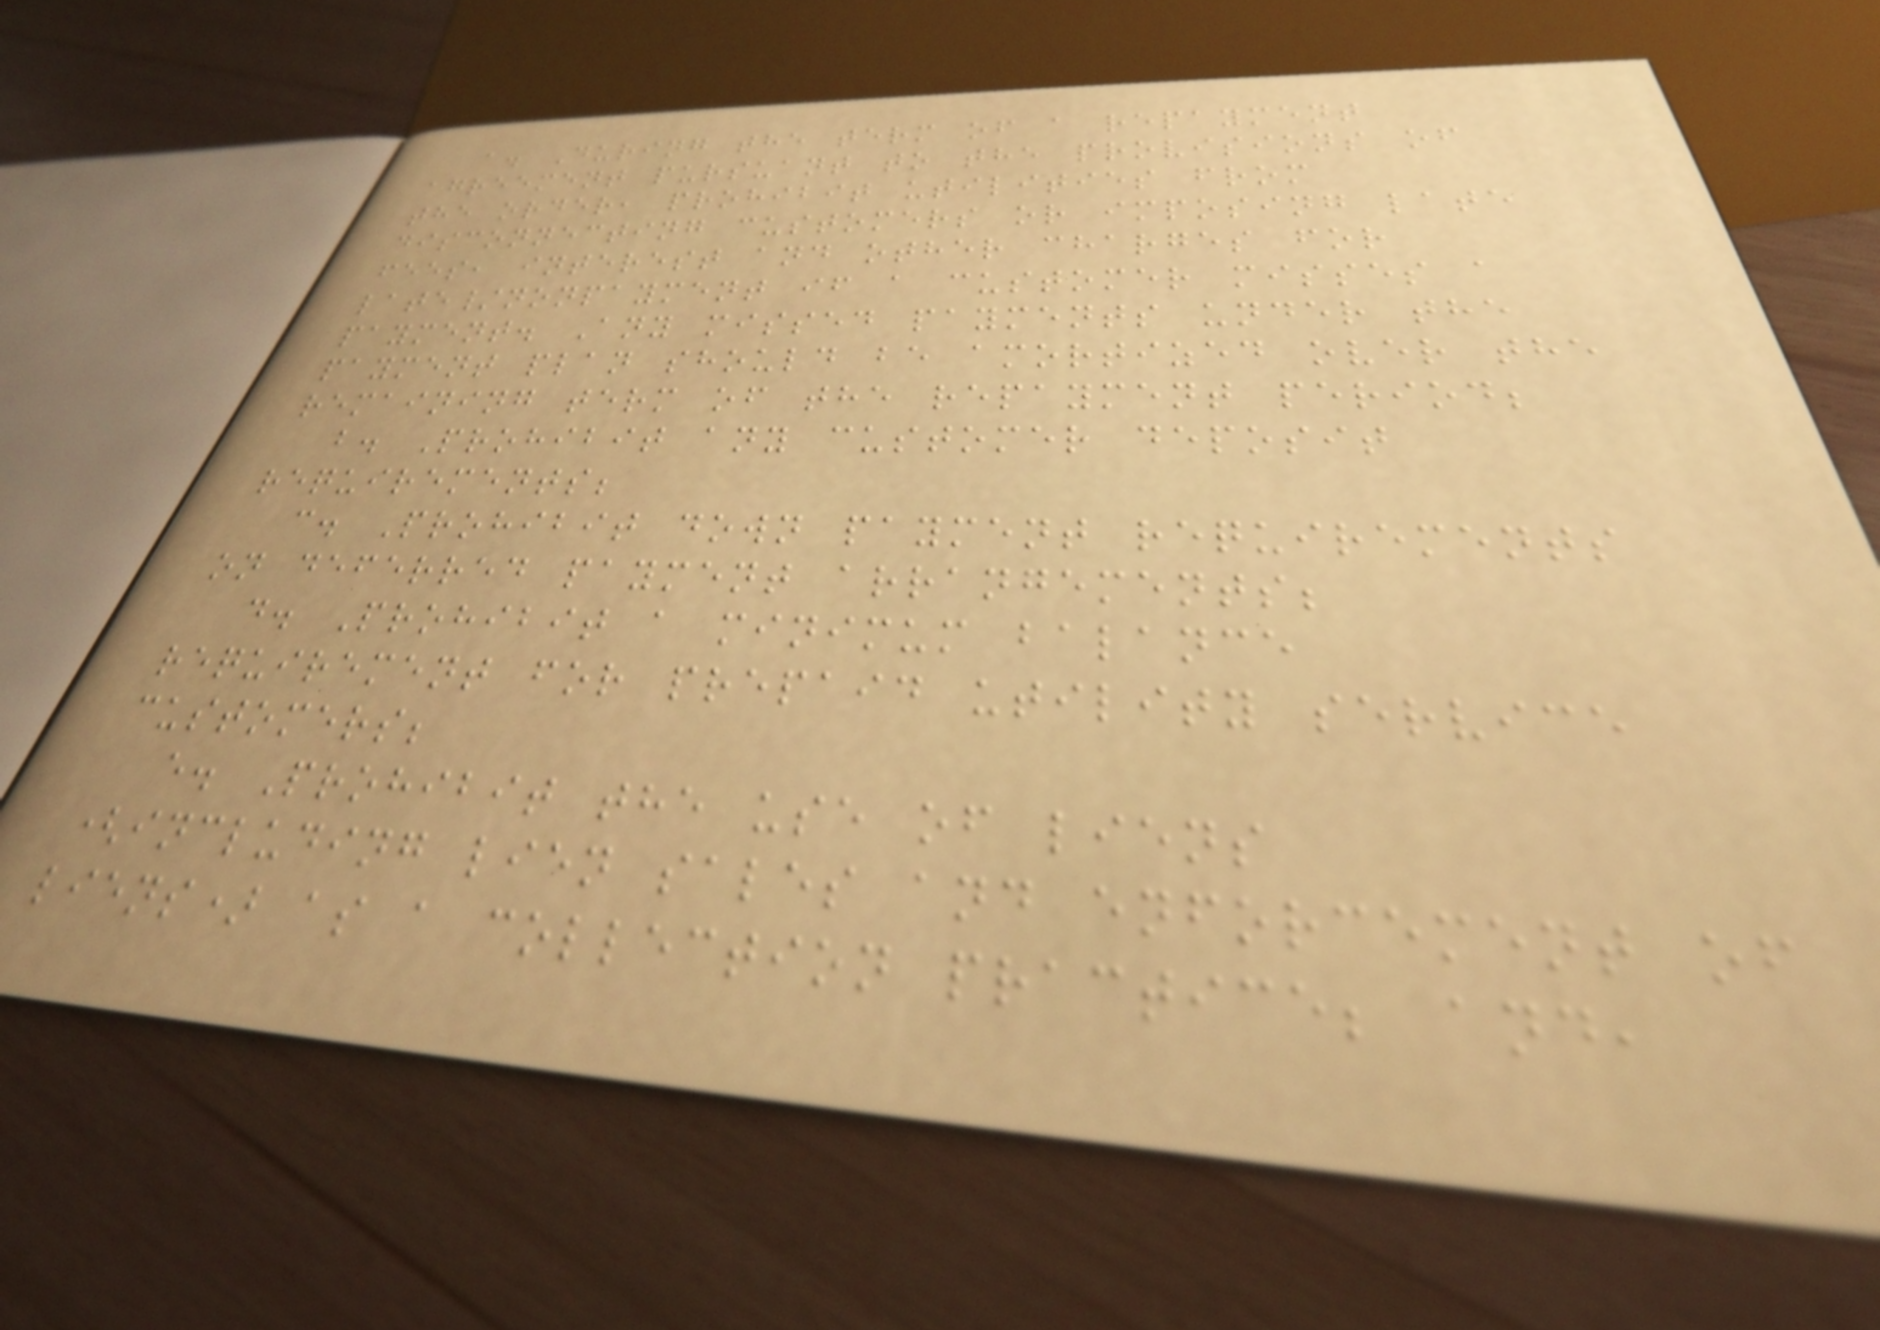a. During the term of a repayment
agreement pursuant to the provisions of
the order, prohibit utilities from
disconnecting customers or imposing late
fees, interest and other charges for
late/nonpayment if a customer misses a
payment. Any missed payments under the
payment plan should be amortized over the
remaining term of the repayment period;
b. Prohibit any customer deposit
requirements;
c. Prohibit down payment requirements
on deferred payment arrangements;
d. Prohibit a minimum balance
requirement for prepaid utility service
customers;
e. Prohibit the use of liens
(including lien sales and enforcement of
liens) as a collection practice; and,
